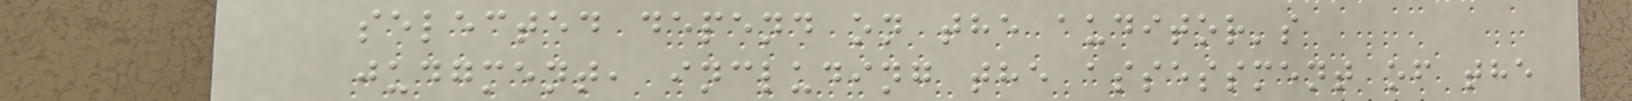selected depend on the auditor's
judgment, including the assessment of the
